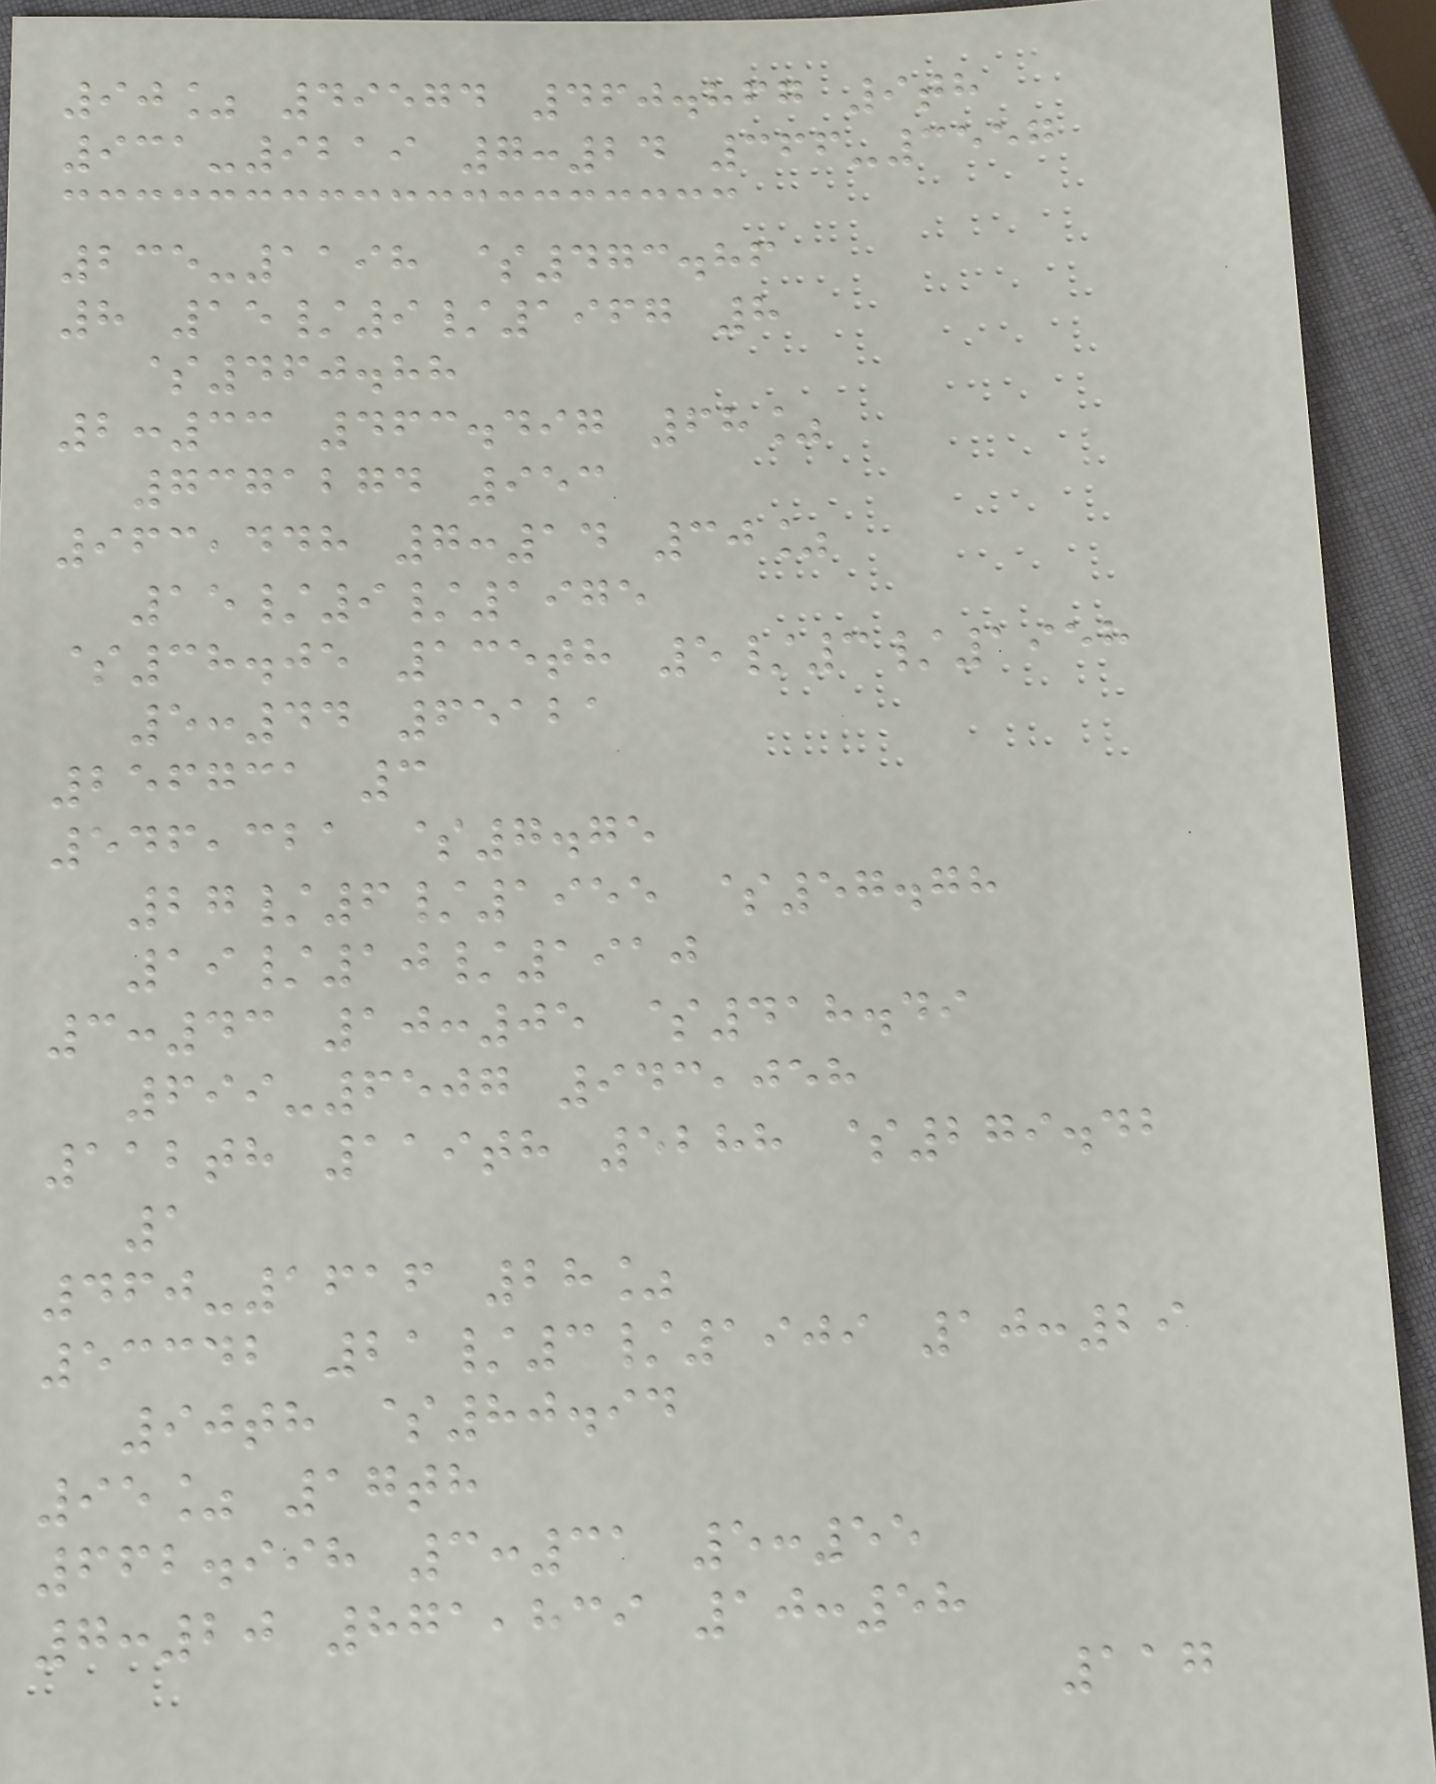90% 49574 460.867 9th
931-9219 7:24 366-3557
235-1198 $473.86
8 15/9/1967 8
$460.88
2:33 463.497 68%
7371274 953
963,448 7:14 30%
15/9/1975
$38.05 135th 5/3/1958
5:44 65121
256731 3
546,321 $7.75
27/6/1955 $57.78
19/10/1910
3:43 10:05 $418.49
699-6507 943,058
112th 119th 5288 $279.42
1
460-1616 28%
53342 21/3/1909 10:29
90th $80.94
95% 17th
662.998 3:31 5:55
7:20 871,839 10:58
117
